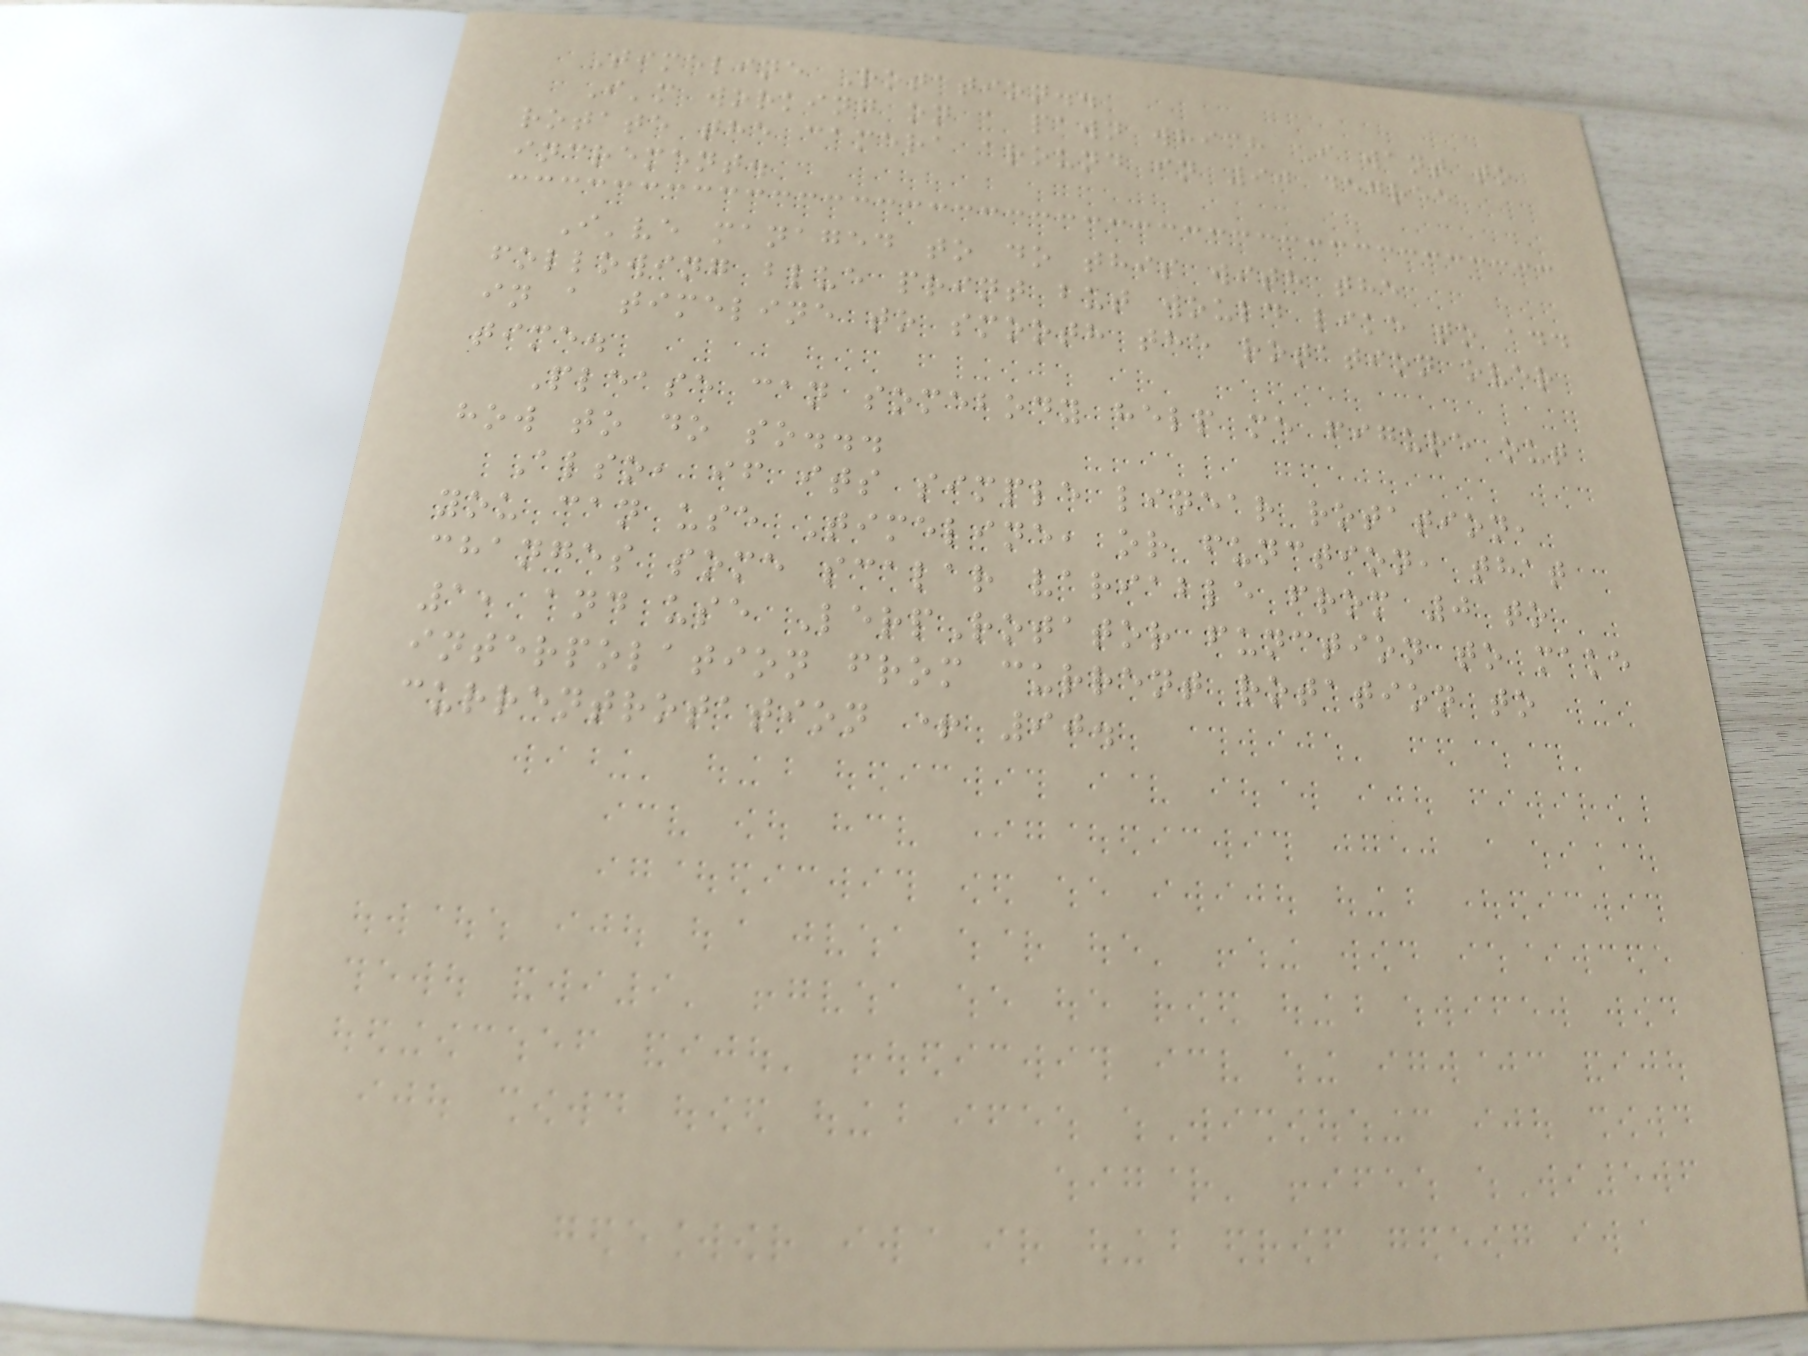Timeline Rotation..
I'm working on a pawn which I want to
rotate the camera around in 90 degree
increment.
I've managed to do this with the
following blue print but would like to add
in a timeline to smooth the rotation over
time.
Please can somebody help me figure out
how to do so...
Also, if its simple linear rotation,
you can use Timeline, or function, that
changes some scalar variable from 0 to
1, and use LerpRotator function to make
interpolation from current rotation to
currentrotation + 90.
